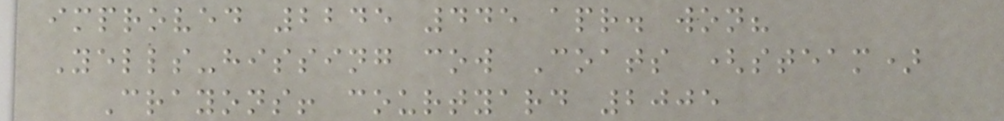improved 2245 445 apr. won?
Yells-hissing cow Coats (steam)
Crayons! courtyard 2005
